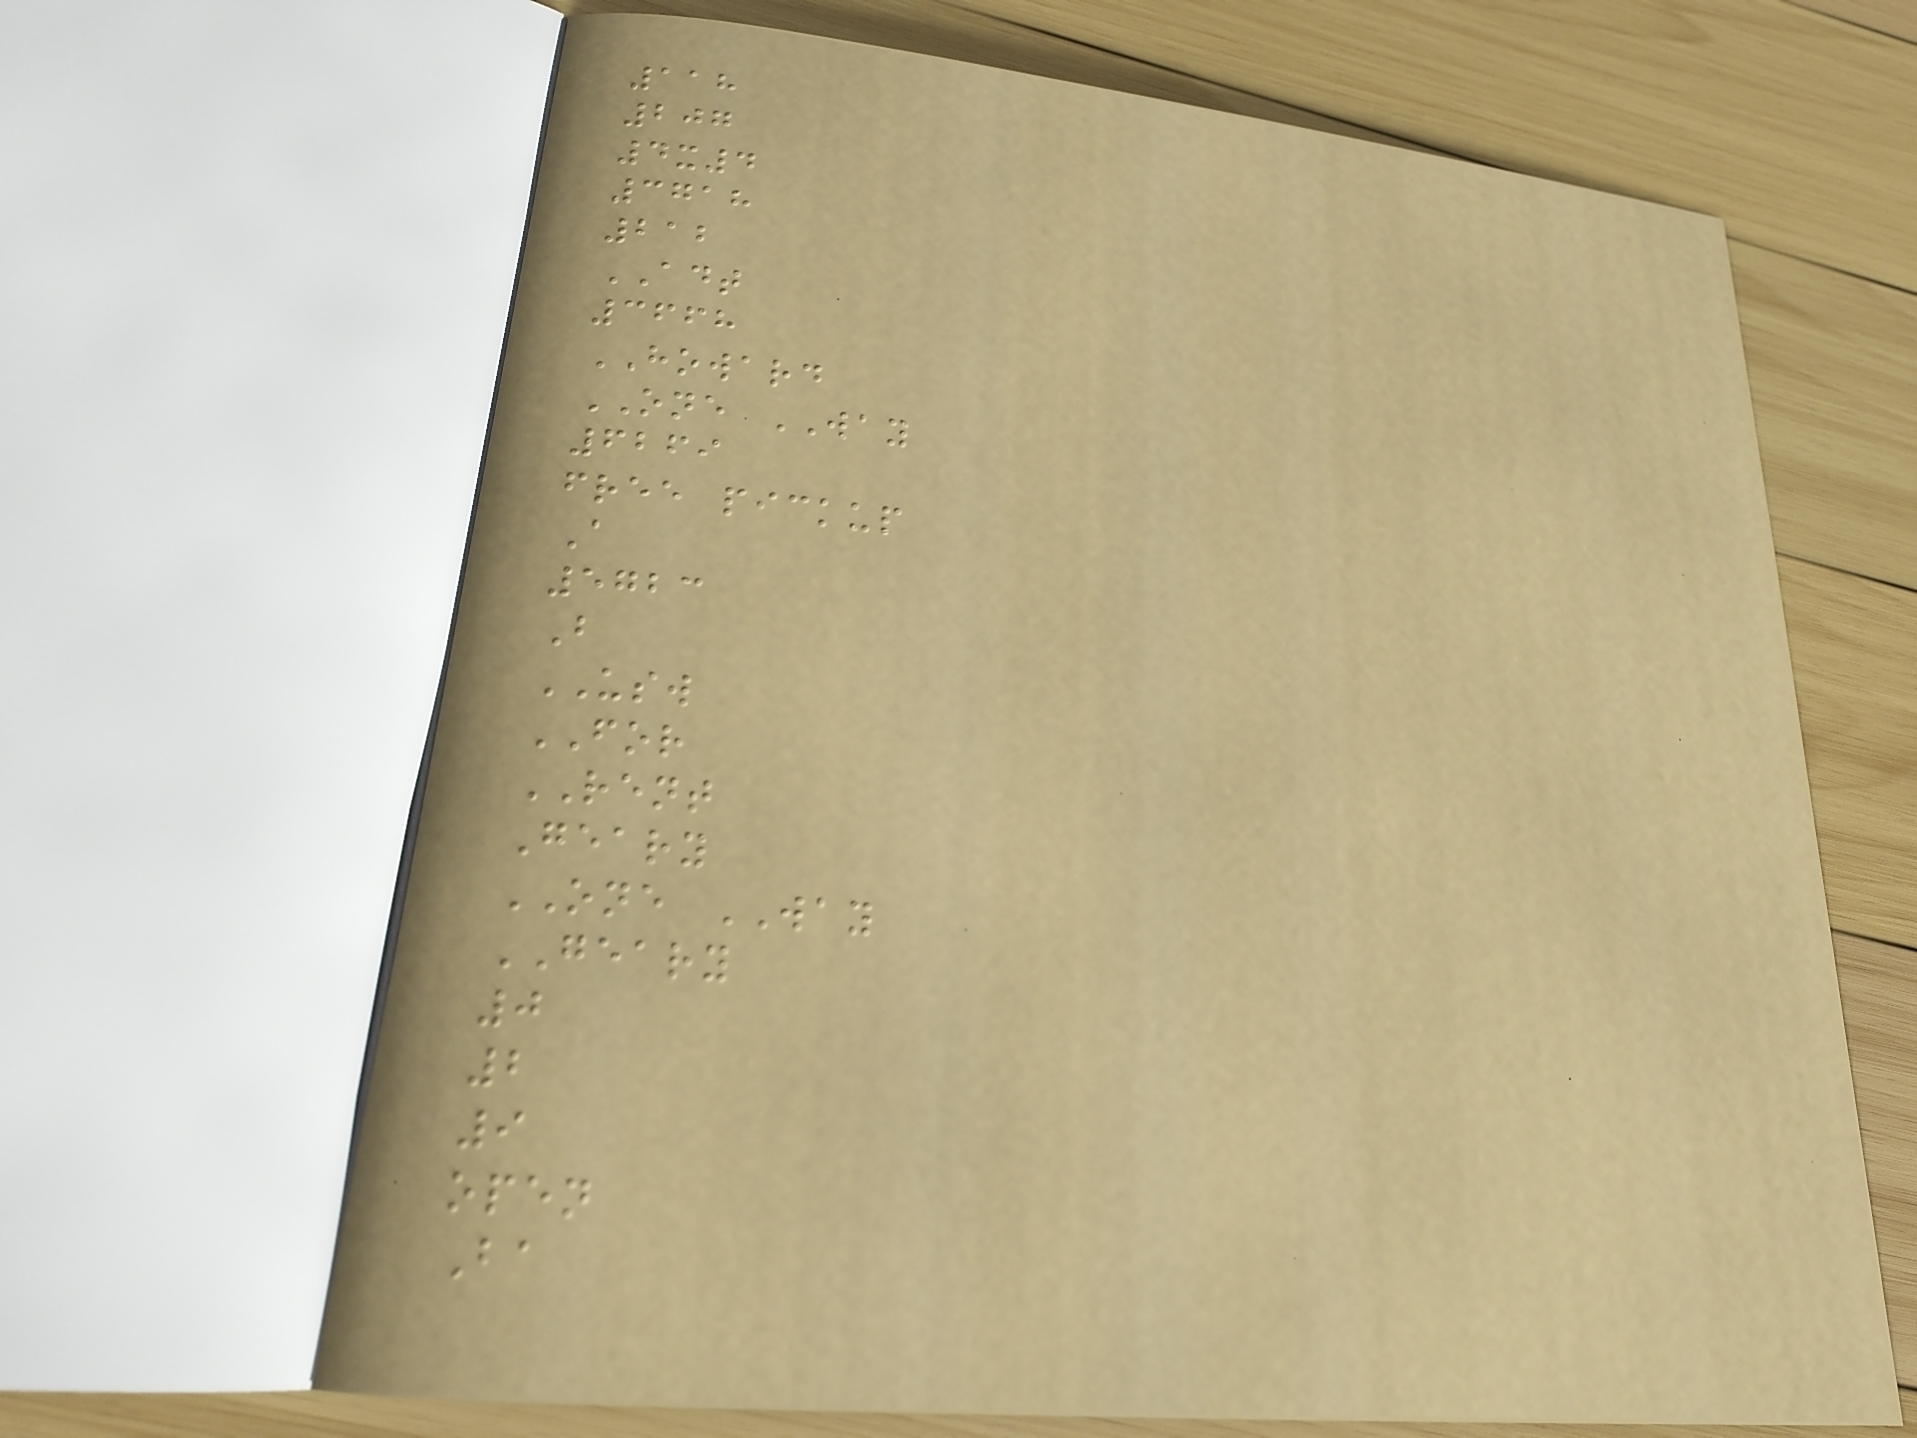118
207
4x4
3718
212
ADT
3668
HOWARD
ONE WAY
6269
free pickup
A
5723
B
USW
FOR
RENT
Geary
ONE WAY
GEARY
0
2
9
open
Ba
